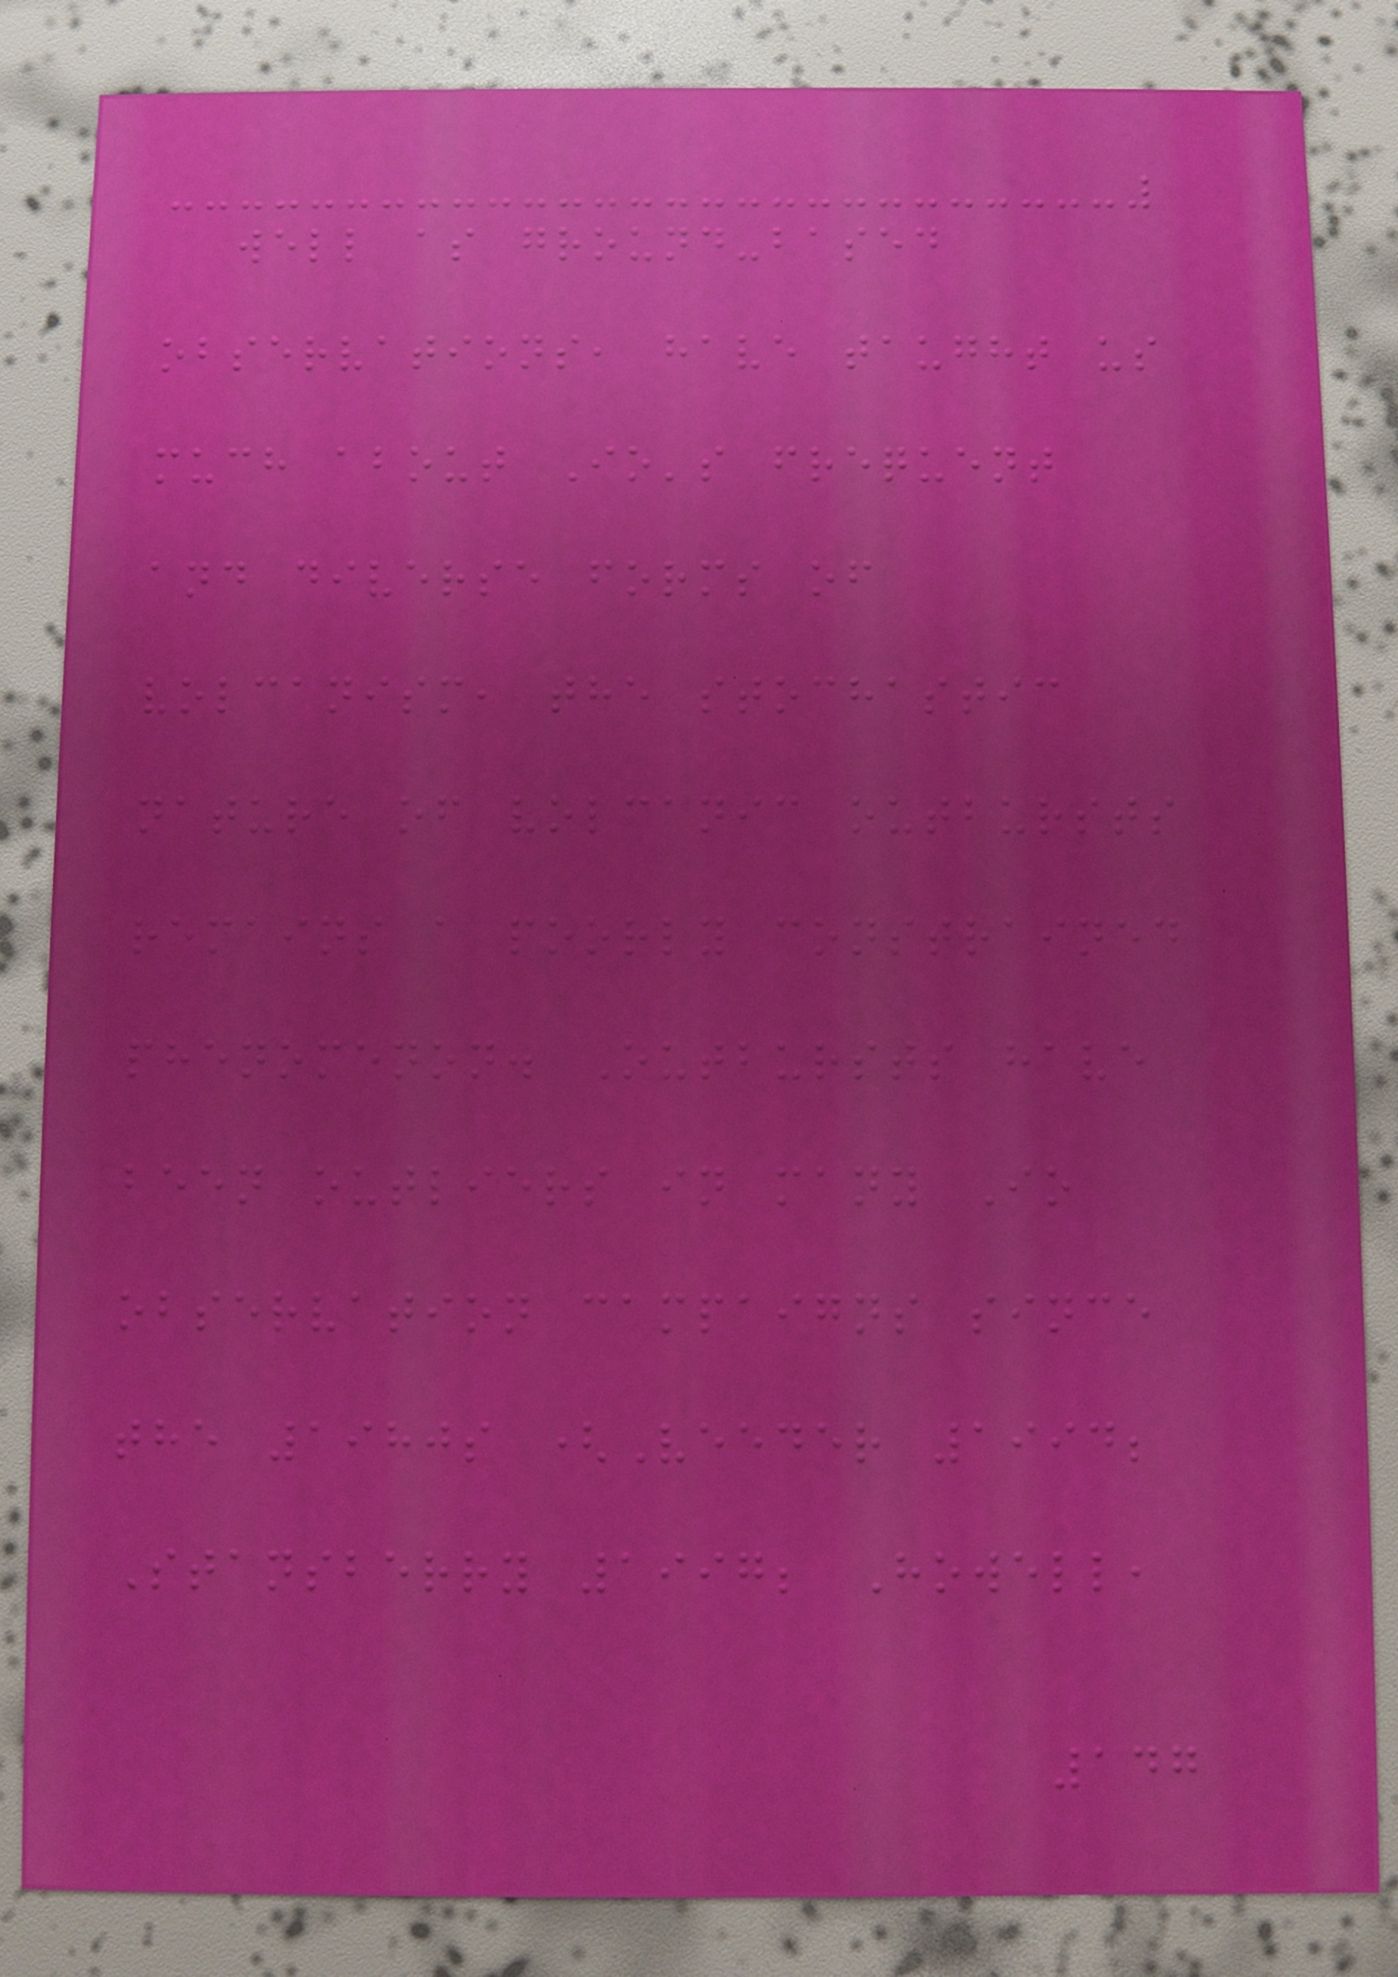well as ground-based
observations, have taught us
much about Io's frequent
and diverse forms of
volcanism, the stochastic
nature of volcanic outbursts
remains a poorly constrained
phenomenon. Outbursts have
been outliers in many Io
observation campaigns since
the 1980s (Veeder 1994;
Stansberry 1997; Howell,
147
